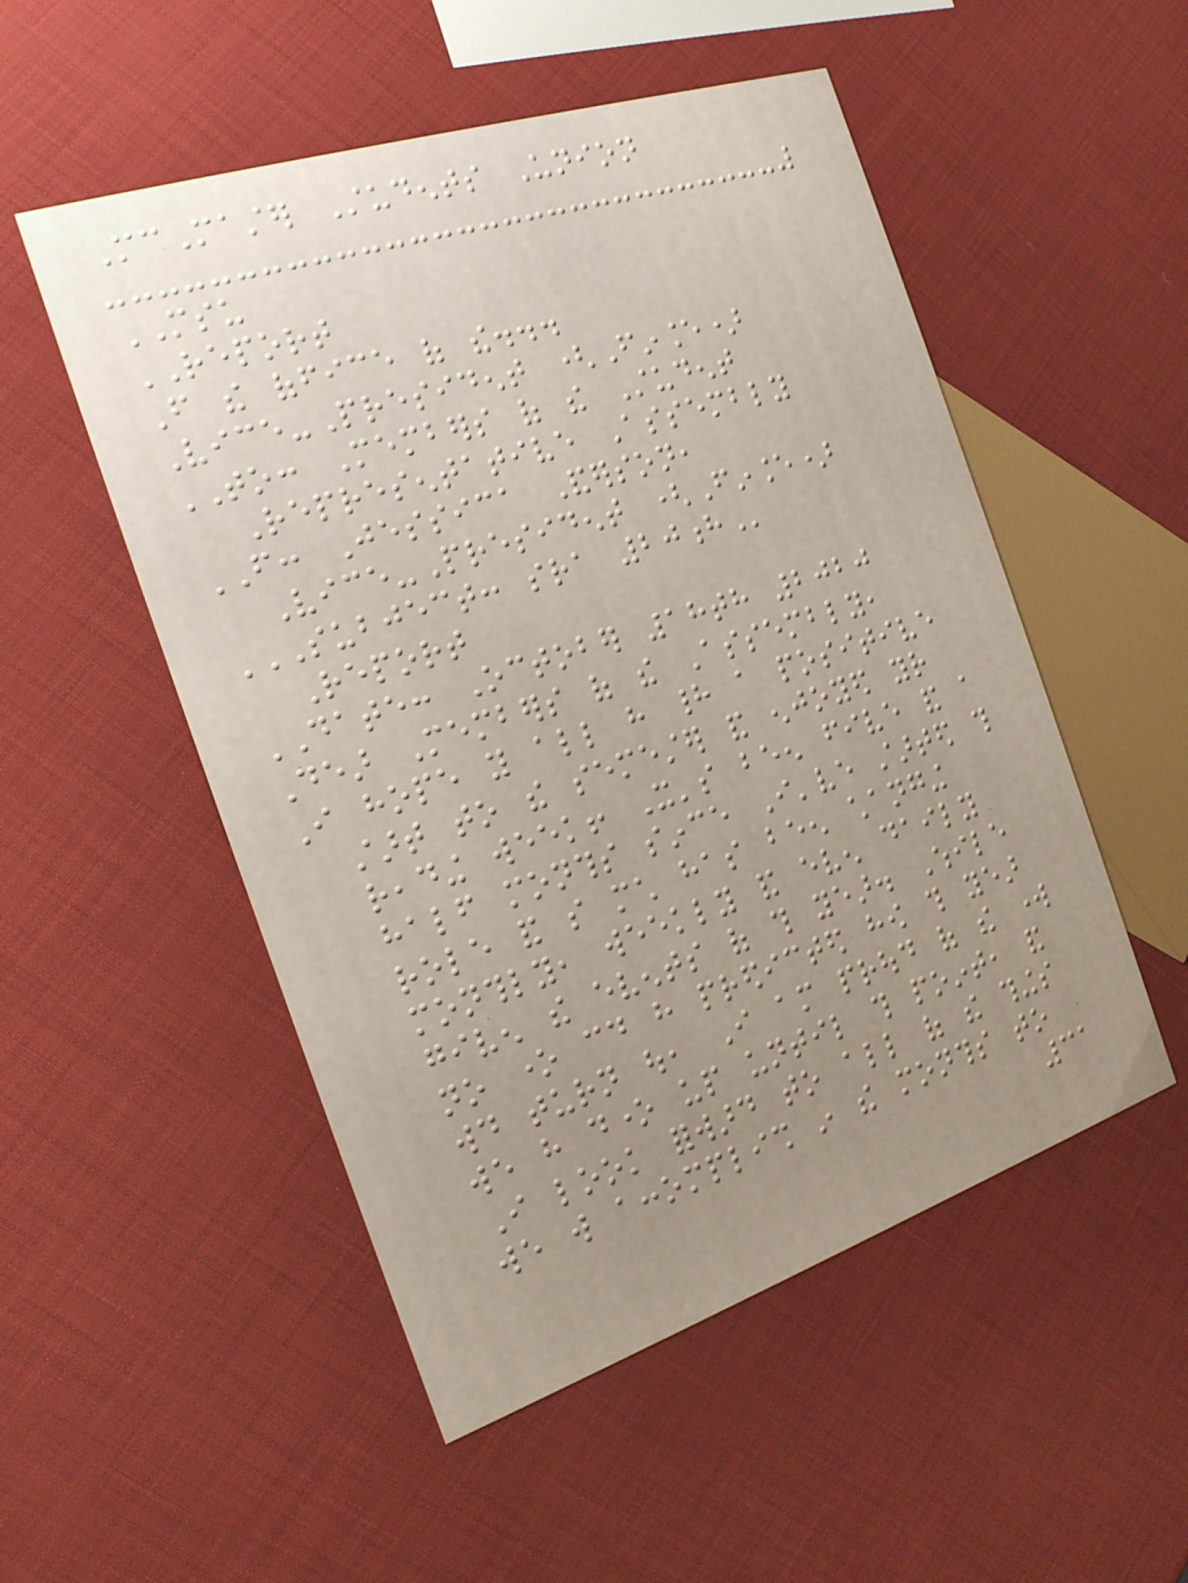McMaster Students Union
MSU
REPORT
From the office of the...
Vice-President (Finance)
TO: Members of the Student
Representative Assembly
FROM: Jessica Anderson,
Vice-President (Finance)
SUBJECT: SRA 20H
Report
DATE: October 18th 2020
Dear Members of the Assembly,
I hope you all have had a positive
start to the semester and enjoyed your
reading week! It's been five and a
half months since I've started this
role and so much has been changing
monthly, weekly and even daily
given the events of this year. While
no one could have predicted how this year
would turn out, I am proud of the work
we have done up until this point, and
I look forward to all of the things
we will accomplish in the months to
31
